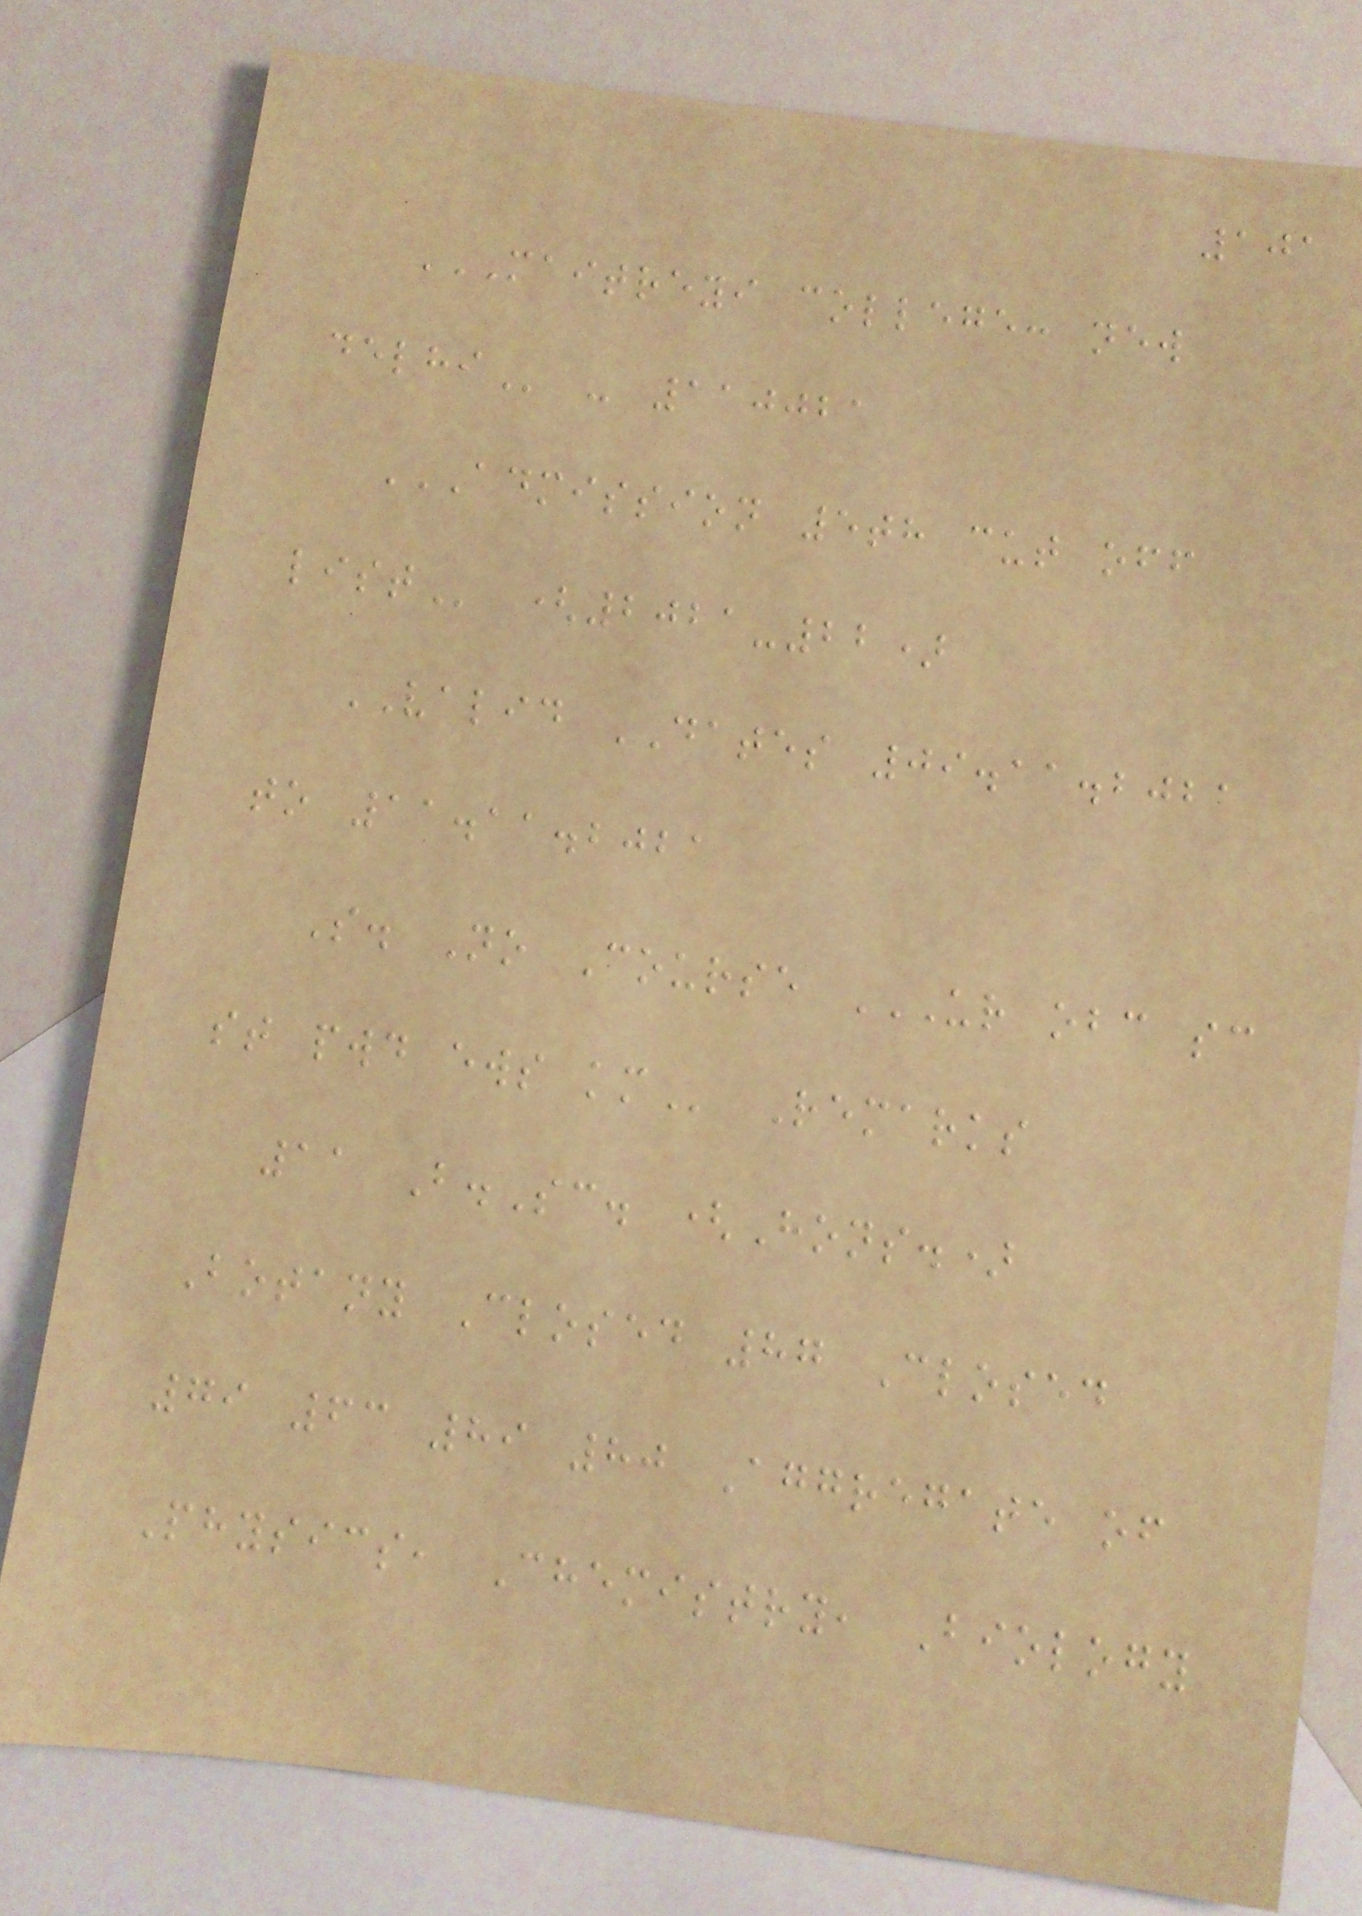101
MAITREYI COLLEGE: NEW
DELHI - 110021
ADMISSION 5TH CUT OFF
LIST (2021-22)
VALID DATES 09.11.2021
to 11.11.2021
S. No Course UR OBC SC
ST PWD EWS KM Remarks
11 B.Sc. (Hons.)
Botany Closed 87 Closed
79 63 89 80 Aggregate of
Physics, Chemistry, Biology
